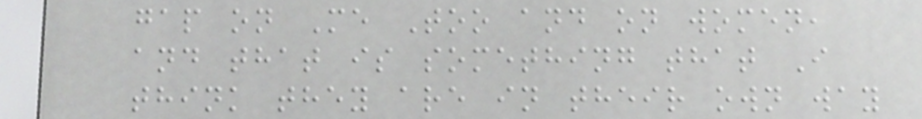gap on Me Too and on women,
and that is something that I
think they are in their own way
